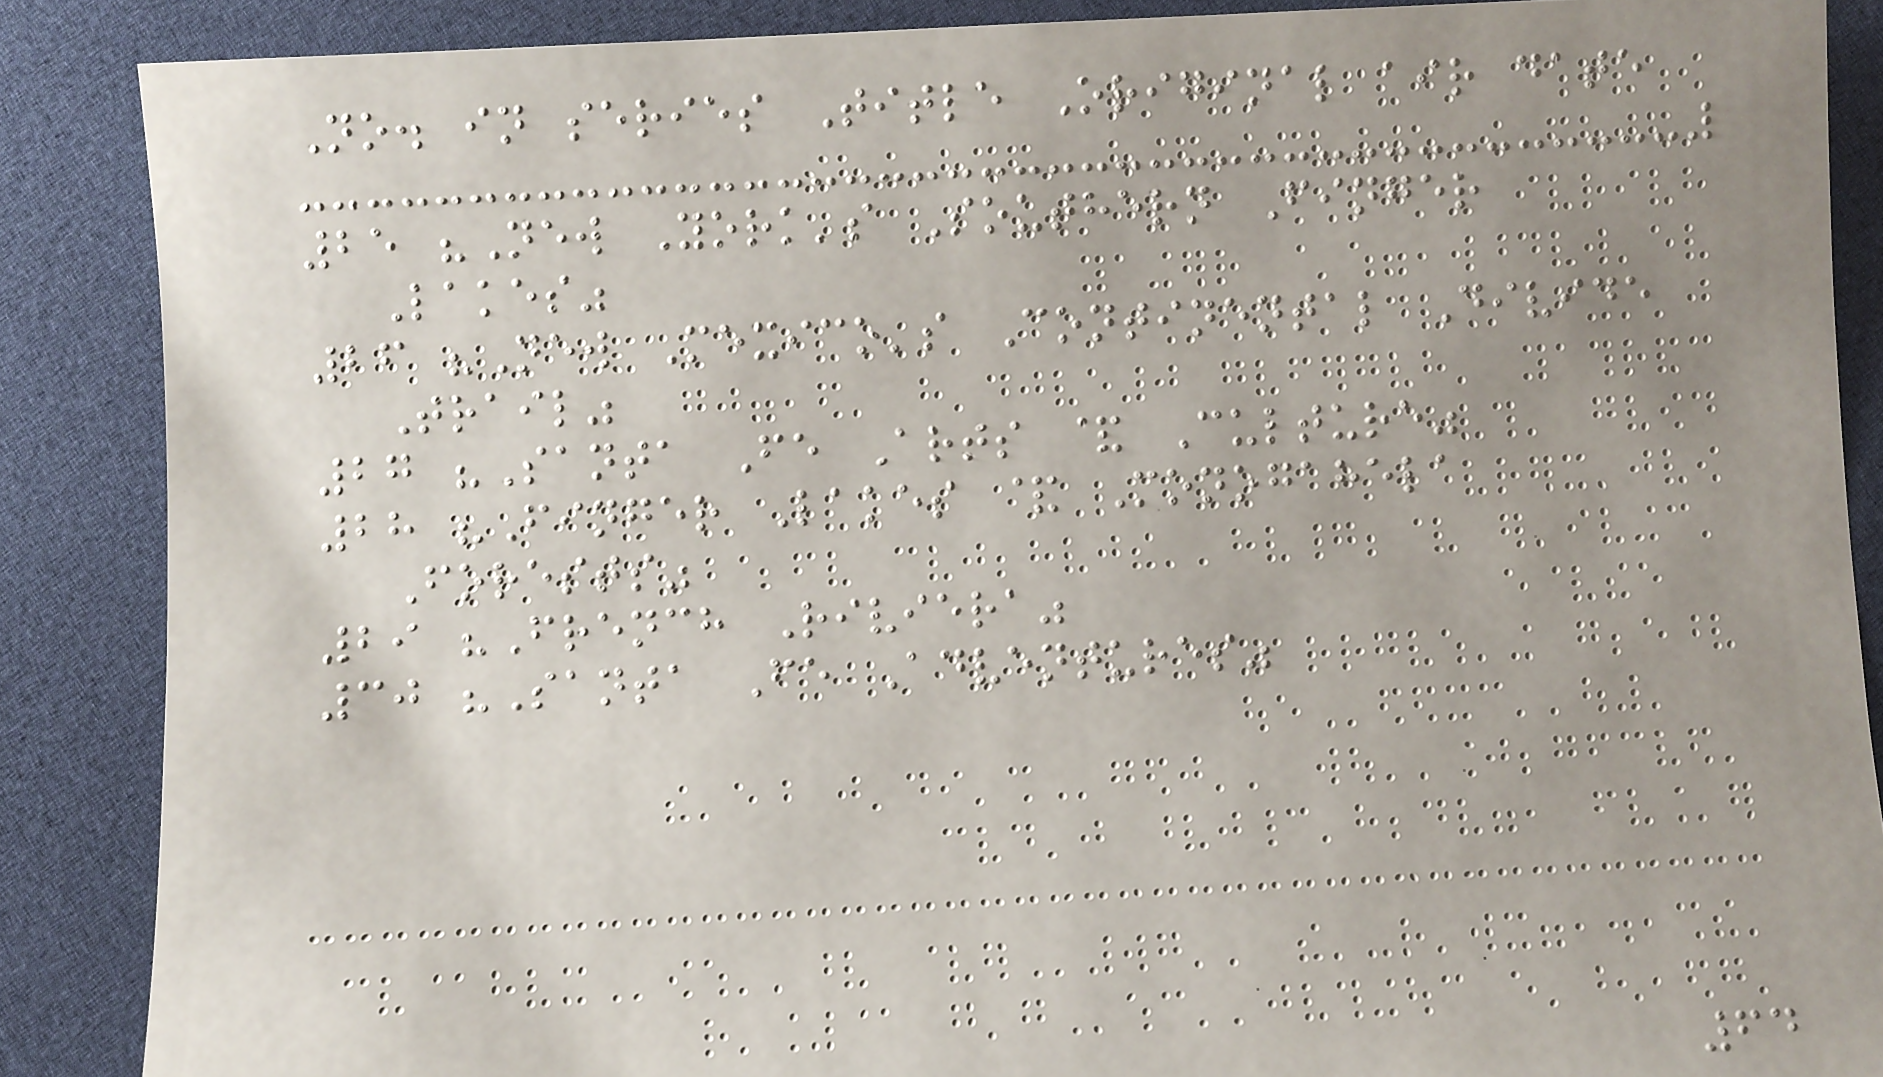No. in series Title Original air date
25 "New York's Southern Finger
Lakes"
26 "New Mexico's Continental Divide
Trail"
27 "Santa Fe Arts & Culture"
28 "Finger Lakes & Monogahela
Forests"
29 "French Riviera"
30 "Santa Fe Adventures"
64
